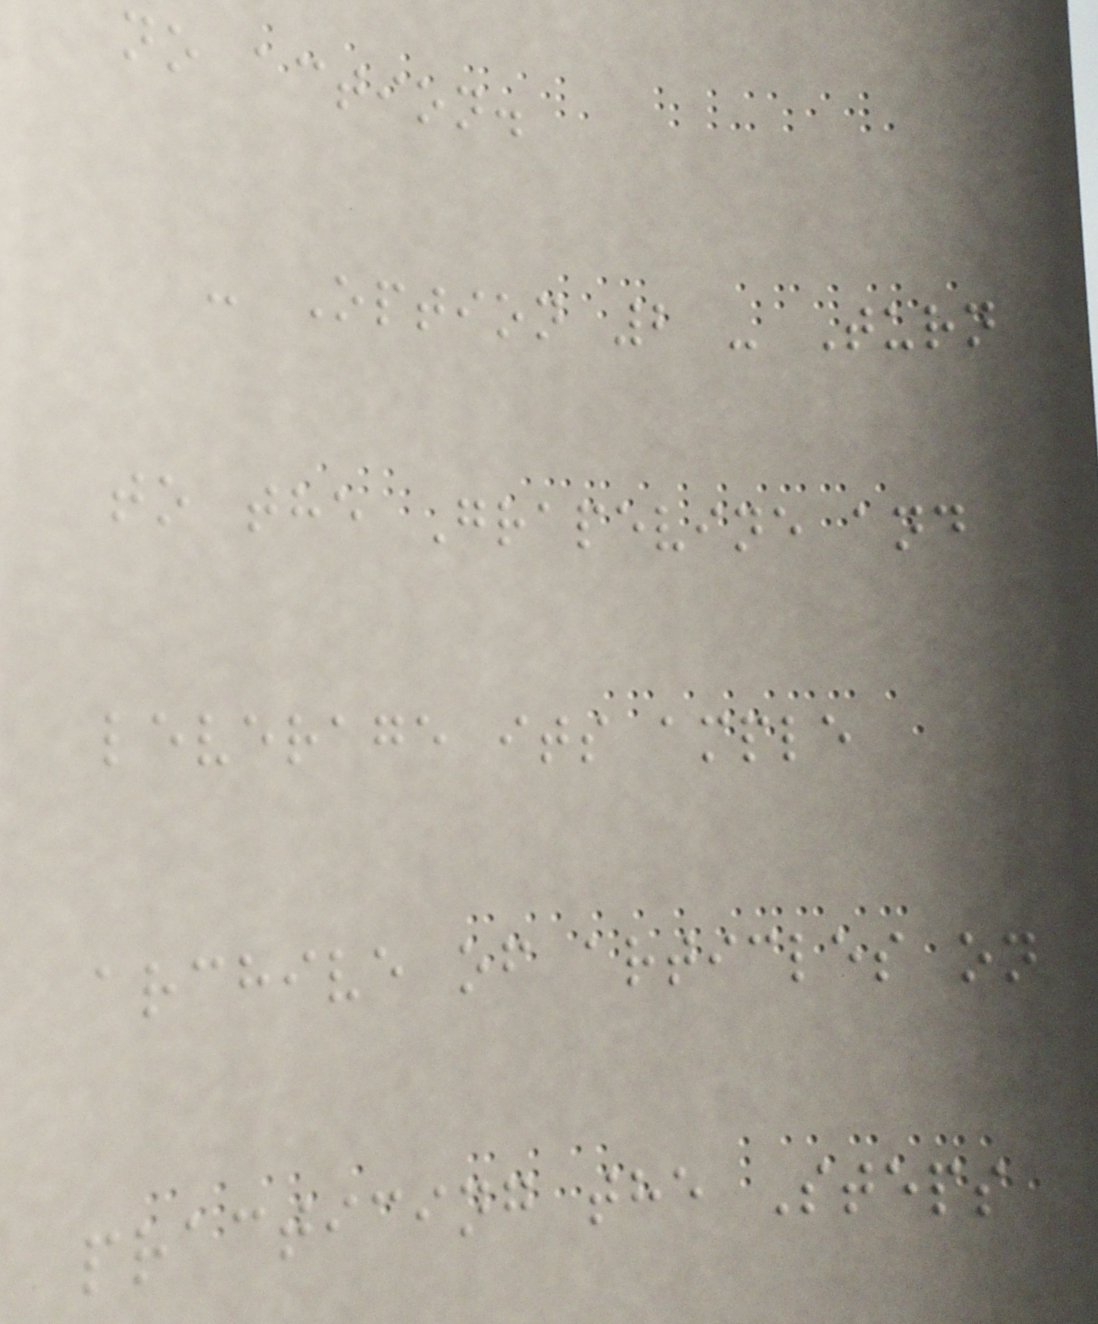no action.
- Option 2 - Turn
to the Grapevine and
leverage its ample
archive of articles on
practicing the Steps
